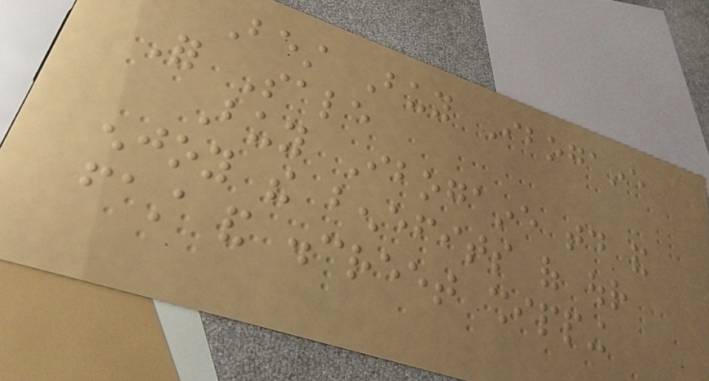Best Buy Ibogaine
For Sale
Buy Ibogaine today and
enjoy the benefits of our
fast and discreet shipping
